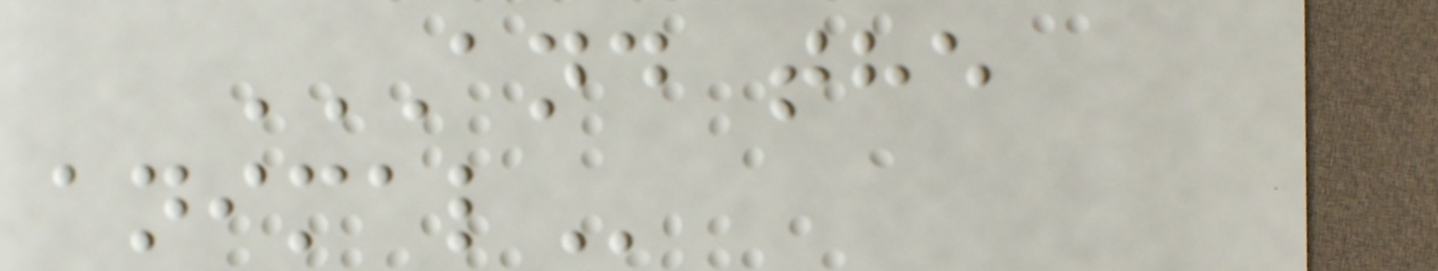AND THE
ANIMAL
